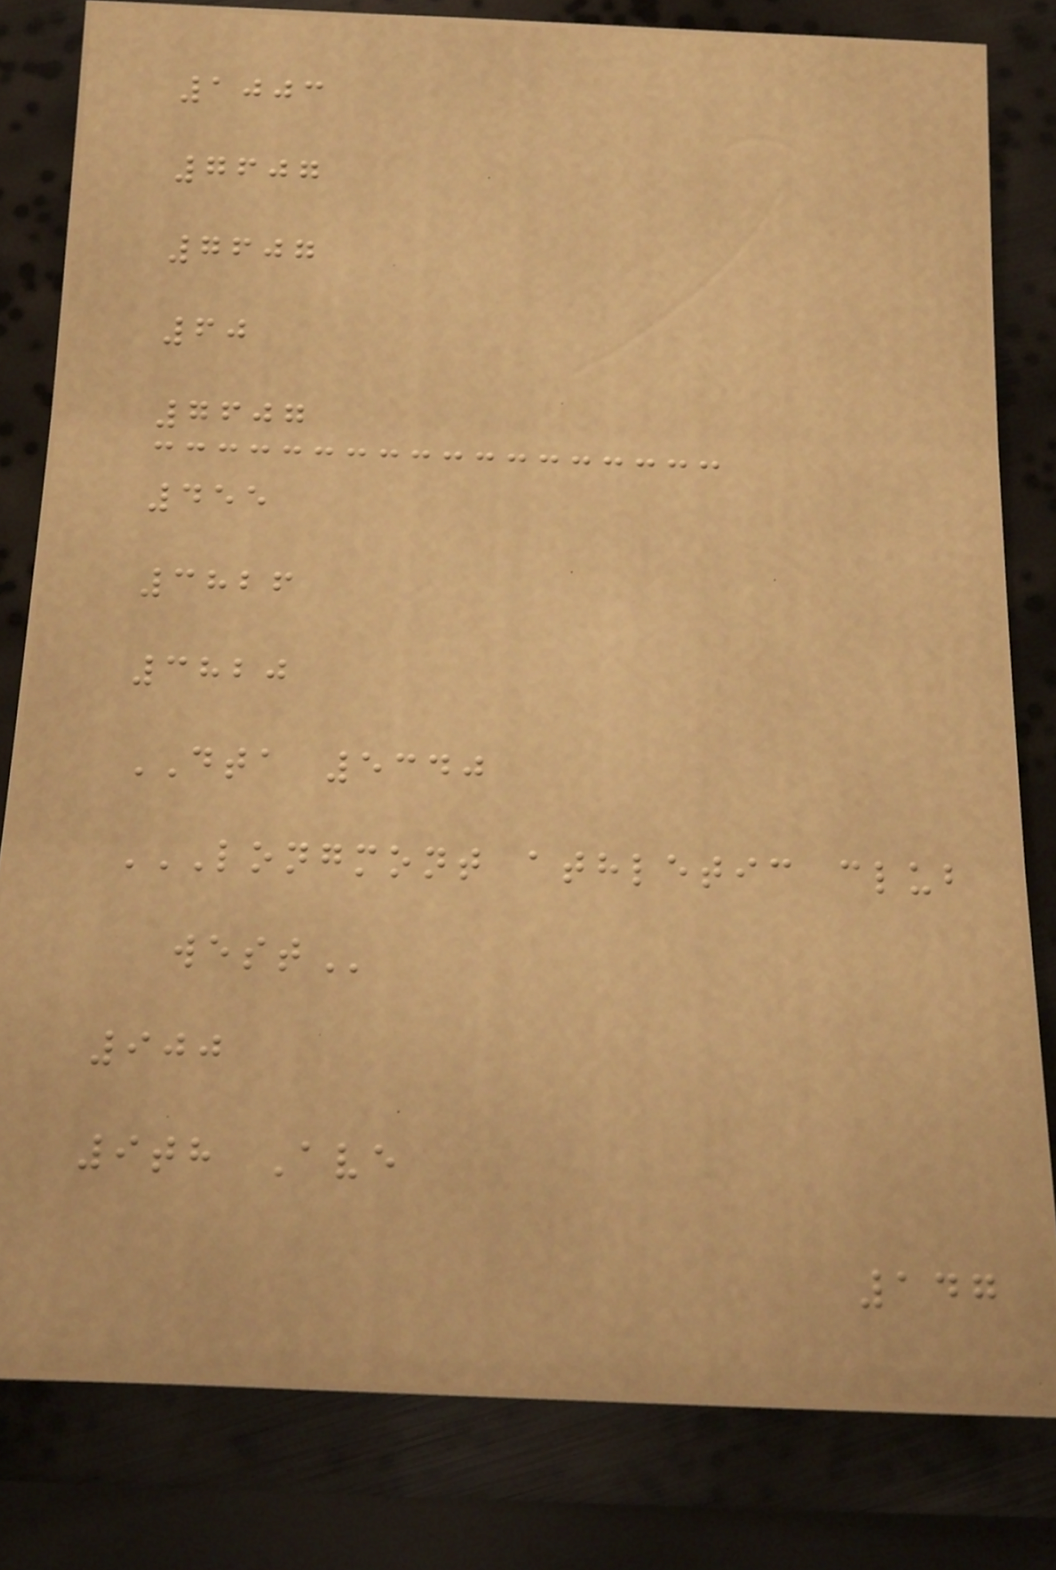1003
7607
7607
60
7607
455
3826
3820
DTA 5340
LONGMONT ATHLETIC CLUB
WEST
900
9th Ave
147
